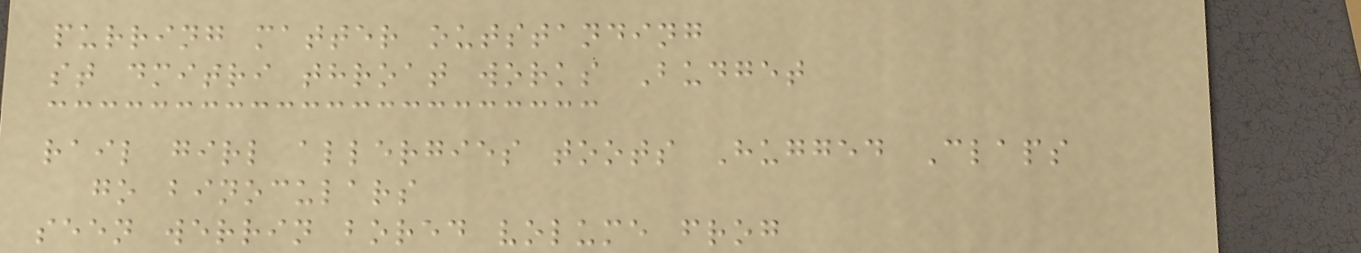purring matter outstanding
st dmitri throat works Budget
rail girl allergies toots Hugged Claps
go binoculars
seen werrin bored volume frog
